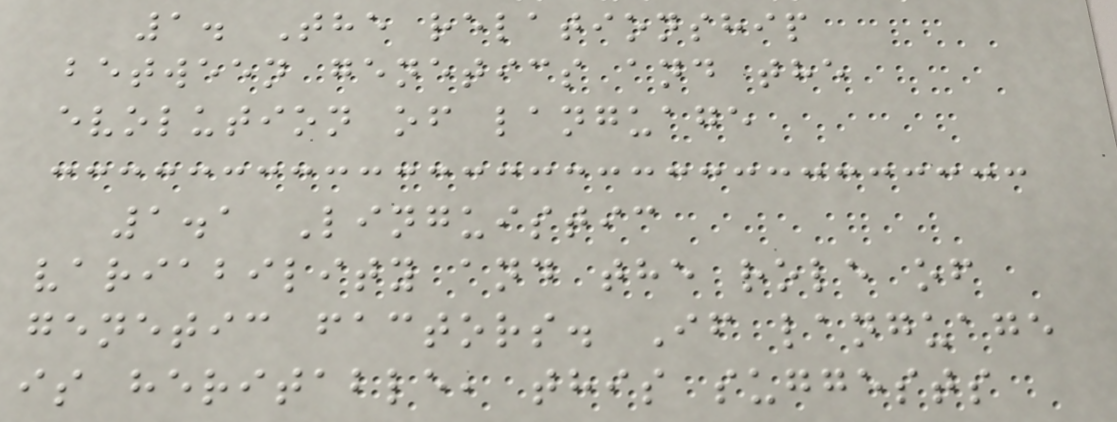1. The relationship
between genetics and the
evolution of language
1.1 Linguistic
variability and the role of
genetic factors. If language
is heritable, this suggests
